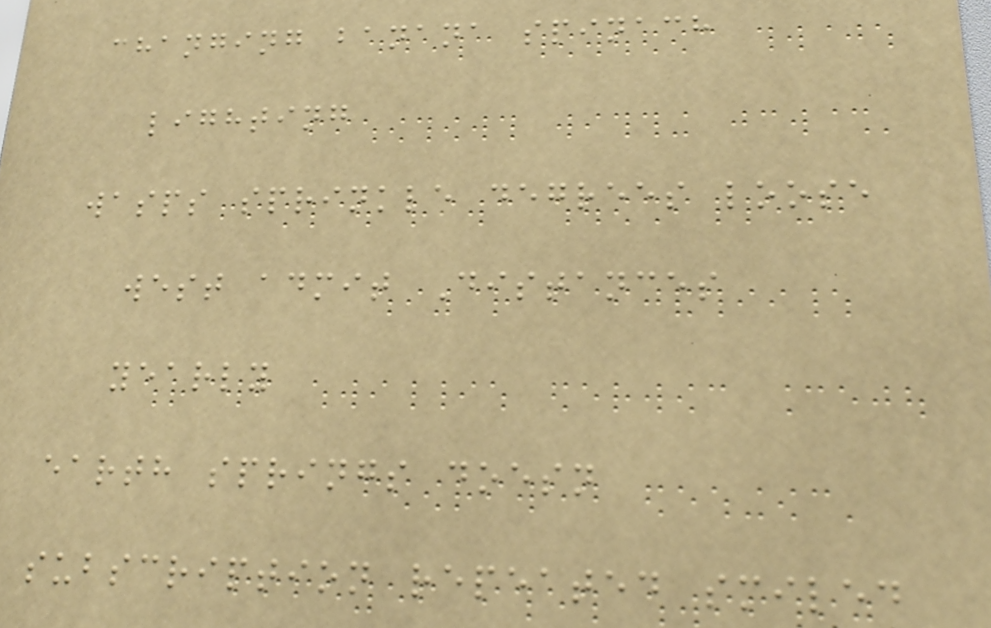changing banana spinach
lighting
wasps sprinkle degrees loose
west admit Distances
yearly
earth springs doesn
subscription repeated smiled
